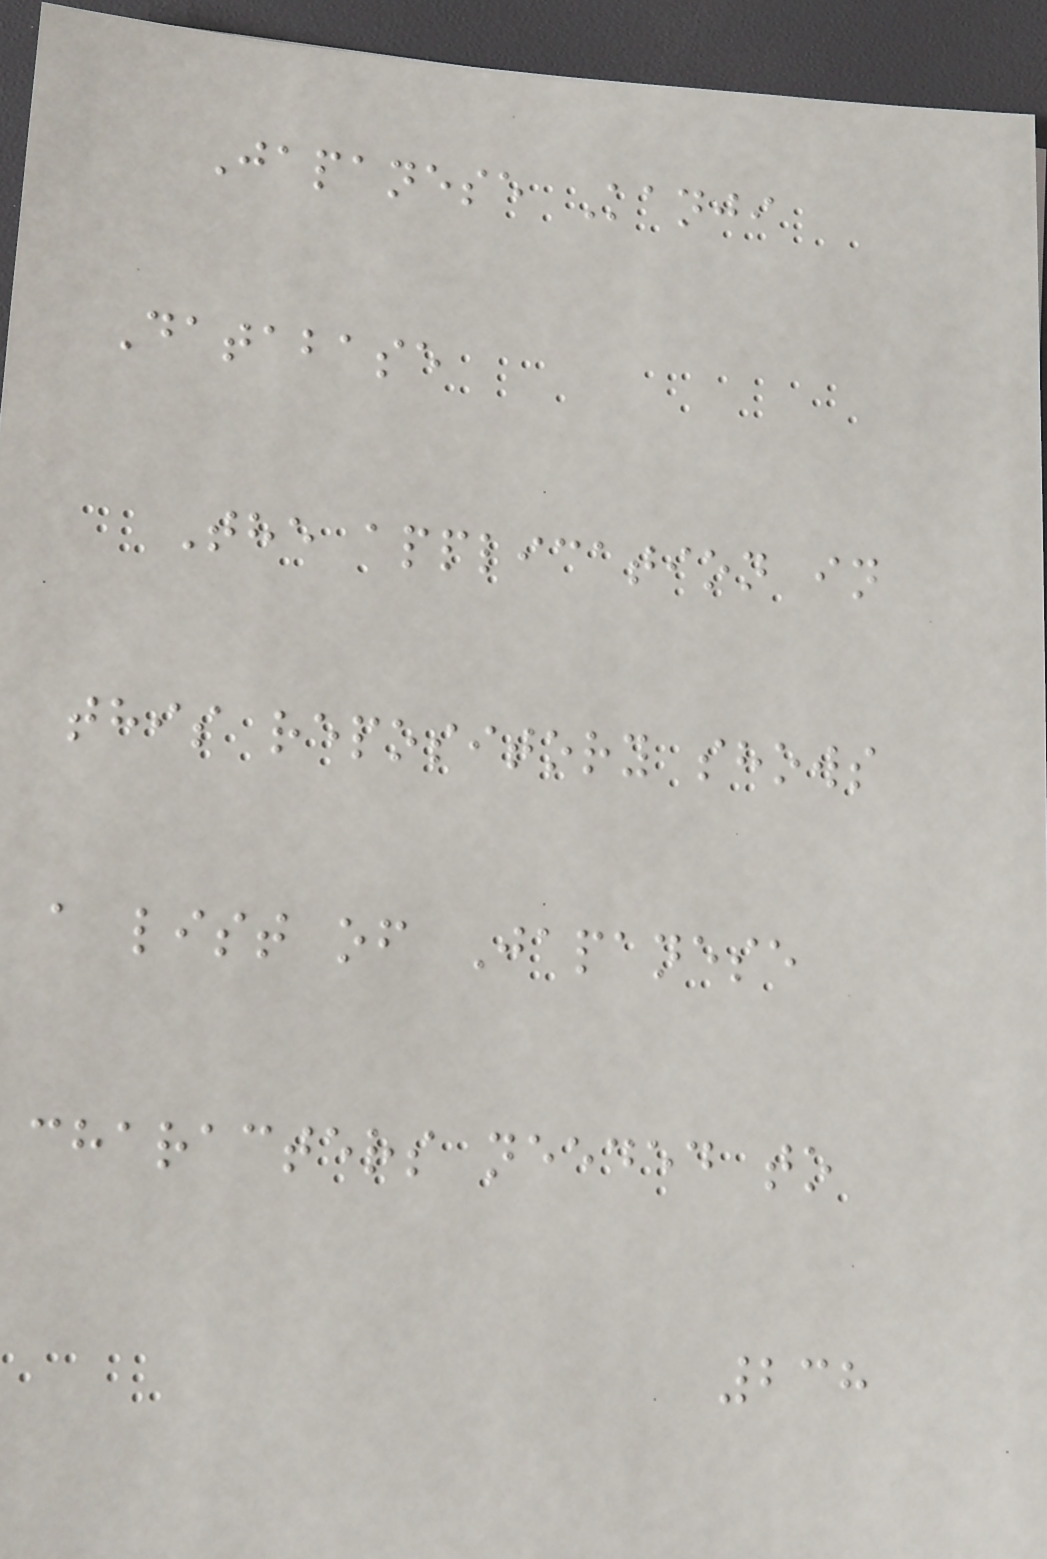Japanese Kanji
Database
The application in
this repository shows
a list of Japanese
characters needed to
238
